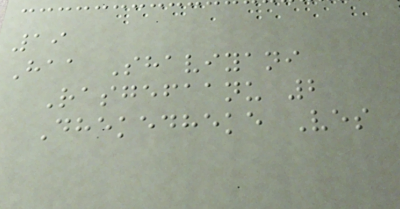19
Haa Shaviyani
Rasgefaanu 2
Dhekedheke Ves
